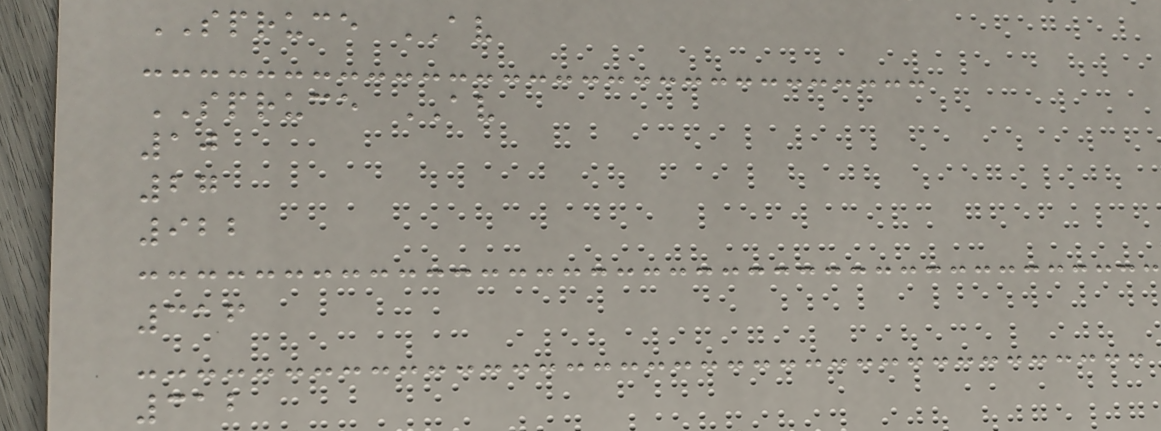SPRUCE AV
SPRUCE AV
10
27
922
316
312
